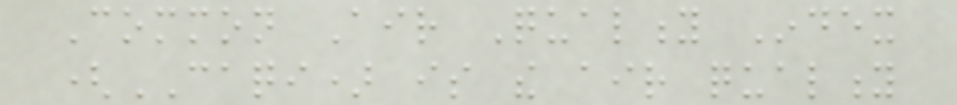Common Air Quality Index
(CAQI) is the air quality
